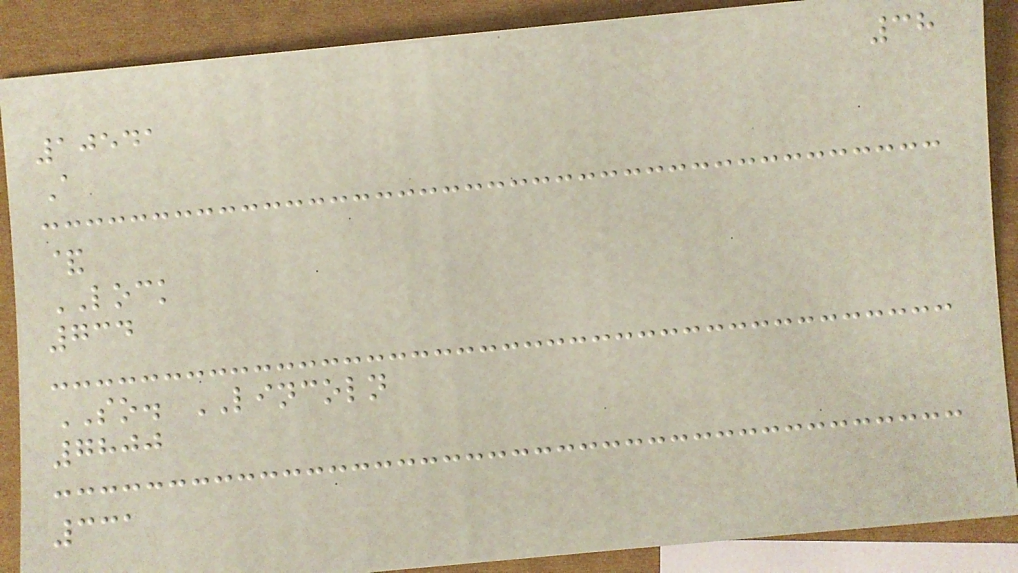38
10541
A
&
LOCK
734
SO. LINCOLN
7800
331
